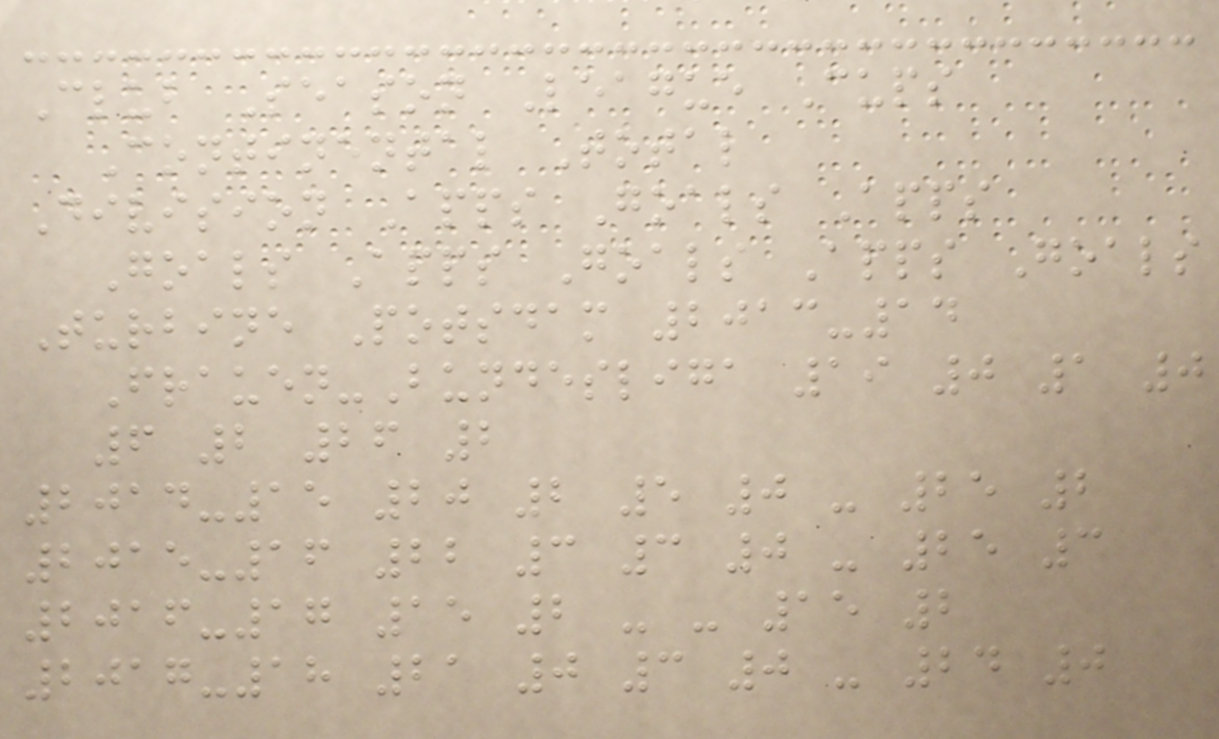Club Season League Cups
Continental Total
Division Apps Goals Apps
Goals Apps Goals Apps Goals
Turbine Potsdam 2013-14
Frauen-Bundesliga 19 0 1 0
6 2 26 2
2014-15 20 2 5 0 - 25 2
2015-16 22 3 3 0 - 25 3
2016-17 15 2 - - 15 2
2017-18 21 0 3 0 - 24 0
